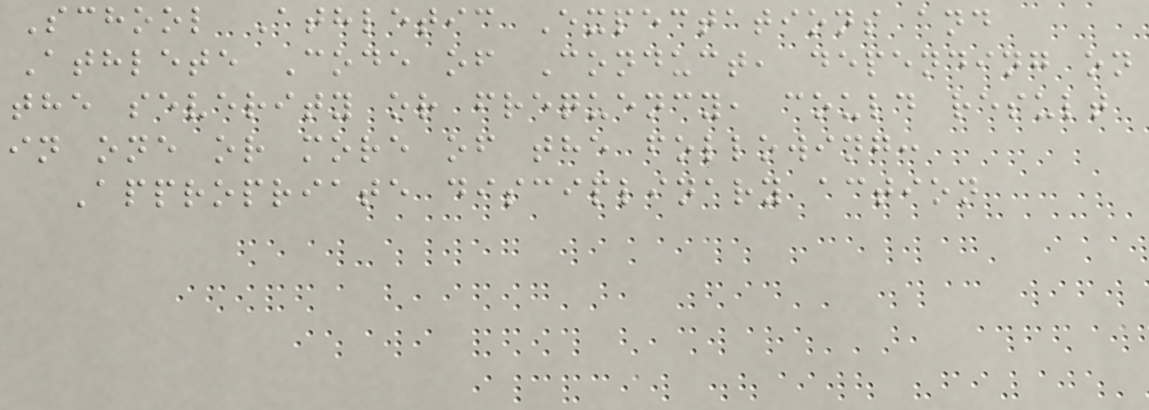School Athletic Expectations and
Athlete Code of Conduct, depending on
the severity or frequency, could result
in one or more of the following:
Appropriate disciplinary action
